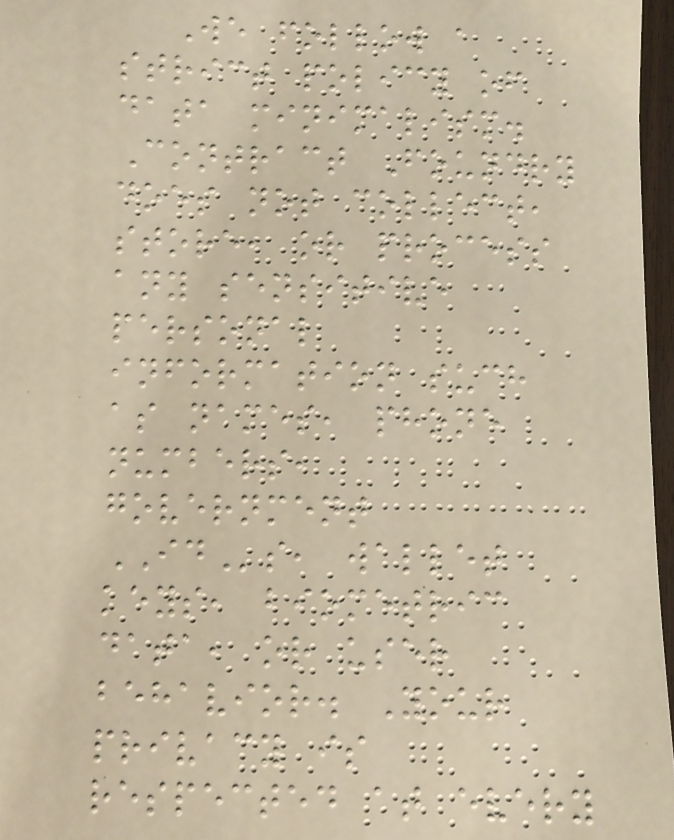We follow a
strict policy of
data minimalism.
Contract Foundry
does not collect,
store, or process
any sensitive
personal
information such
as names, phone
numbers,
government
IDs, wallet
keys, biometric
data, or user
behavior. Your
privacy is
respected at every
